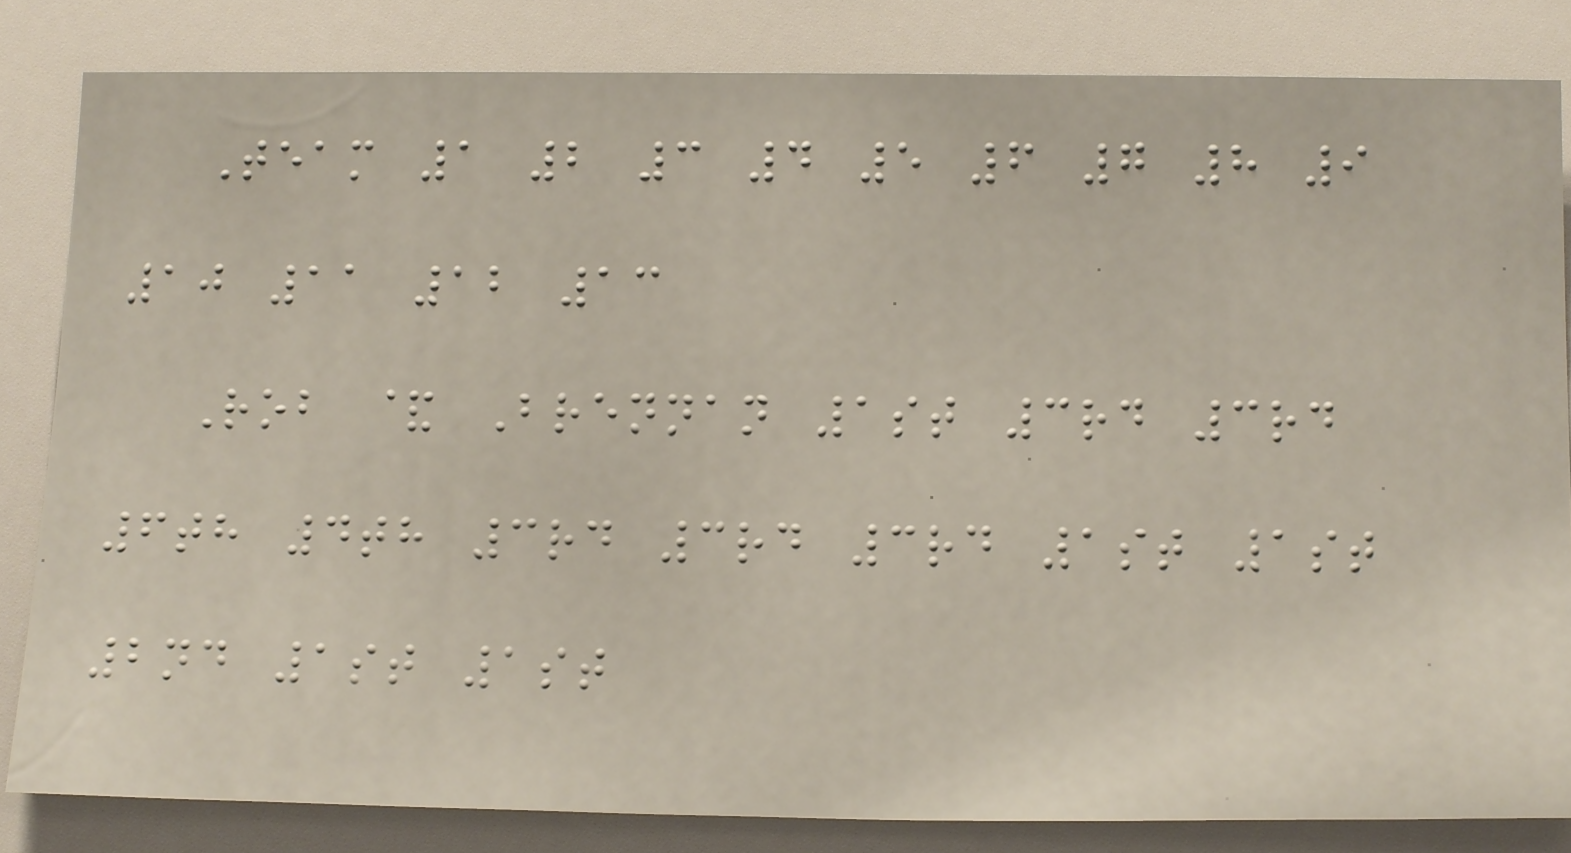Team 1 2 3 4 5 6 7 8 9
10 11 12 13
Rob & Brennan 1st 3rd 3rd
6th 4th 3rd 3rd 3rd 1st 1st
2nd 1st 1st
